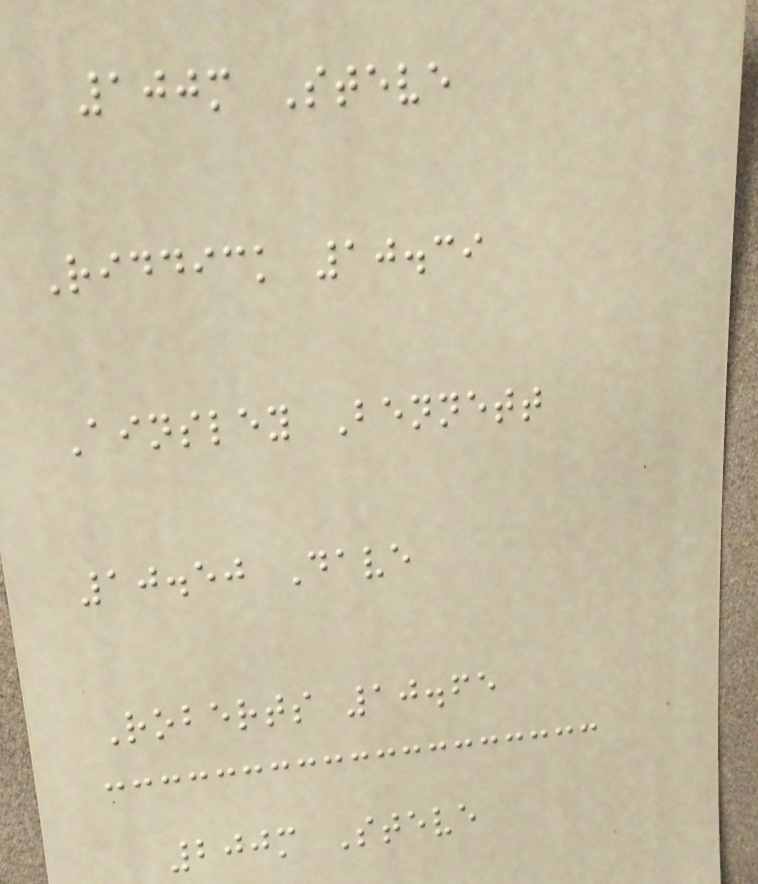100m Steve
Riddick 10.39
Ainsley Bennett
10.50 Dave
Roberts 10.65
200m Steve
